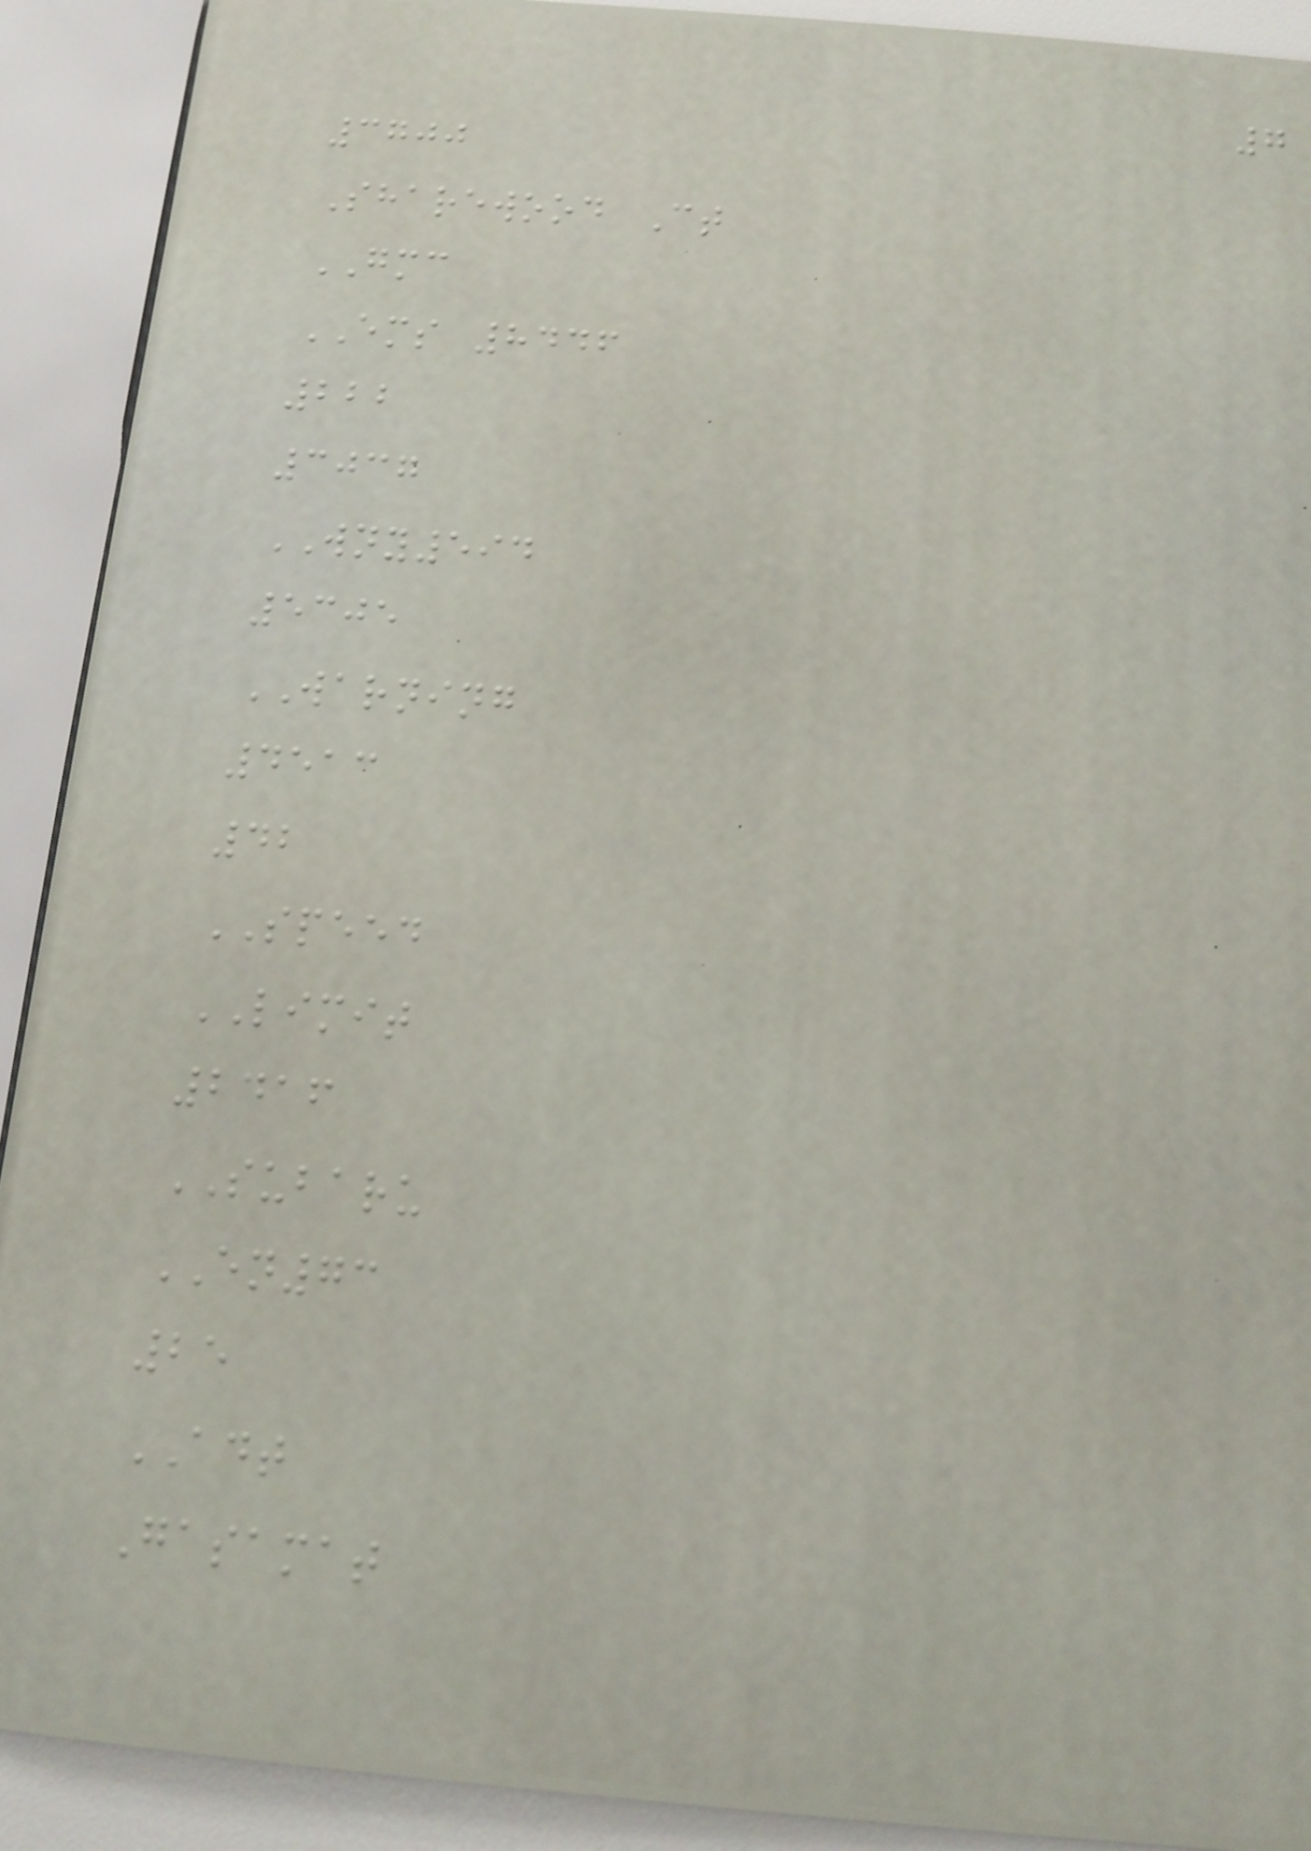7
3700
Sharewood Ct
GMC
EMS 8446
222
3037
WNY594
5305
WARNING
4513
42
SPEED
LIMIT
2416
SUBARU
EN73
25
ADT
Gasamat
